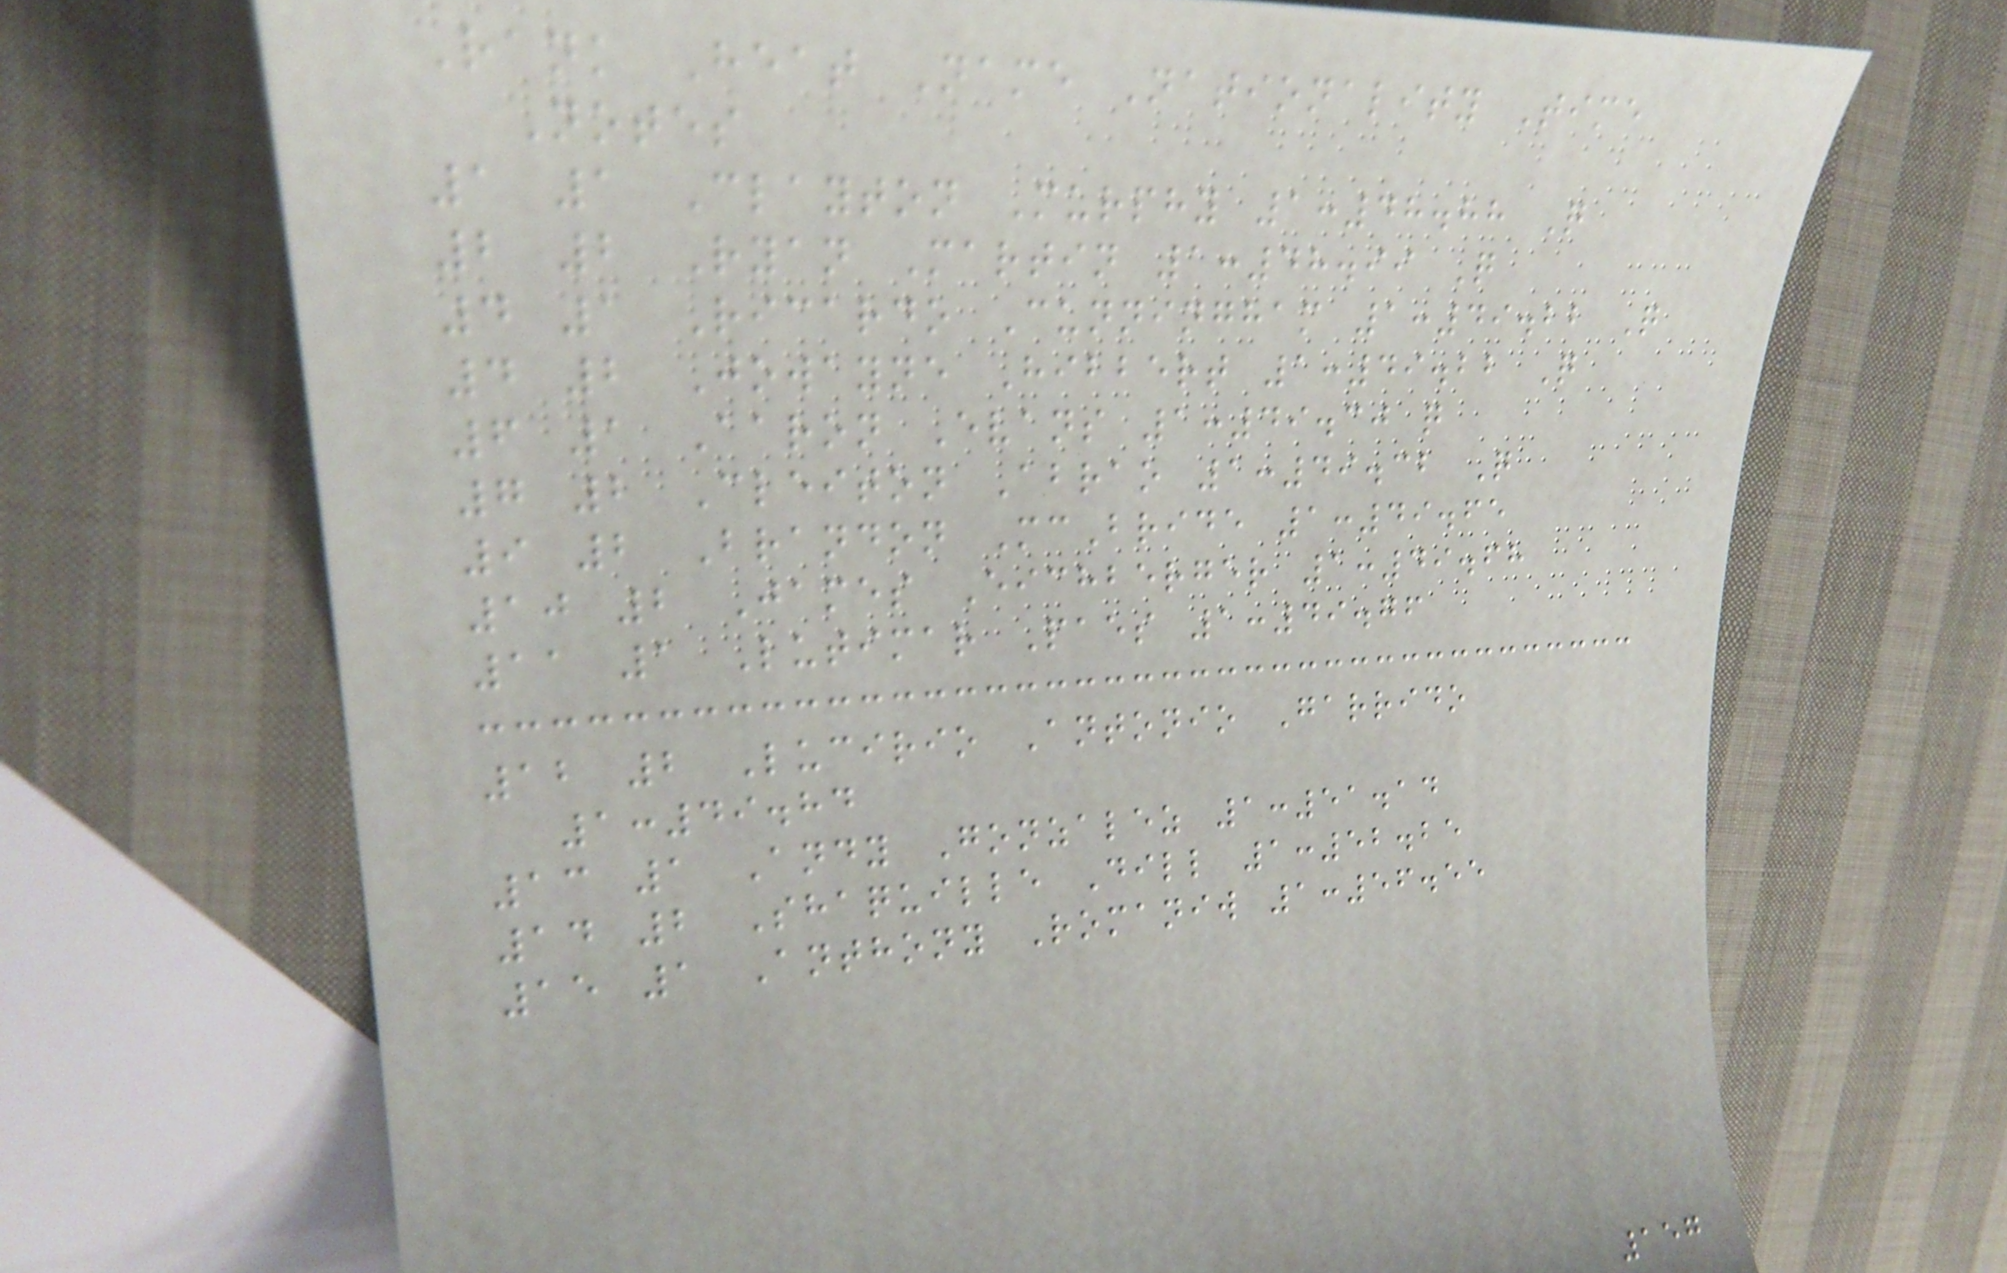Rank Heat Name Nationality Time
Notes
1 1 Clayton Murphy 1:48.88 Q
2 2 Ryan Martin 1:48.99 Q
4 1 Ricardo Cunningham 1:49.22 Q
4 2 Jowayne Hibbert 1:49.22 Q
6 1 Aaron Evans 1:49.30 q
7 2 Cleiton Abrao 1:49.32 Q
9 2 Brandon McBride 1:49.65
10 2 James Eichberger 1:49.68
11 1 Lutimar Paes 1:49.76
12 2 Lucirio Antonio Garrido
1:49.84
13 1 Andy Gonzalez 1:51.14
14 2 Shaquille Dill 1:52.25
15 1 Anthony Romaniw 1:56.55
157
